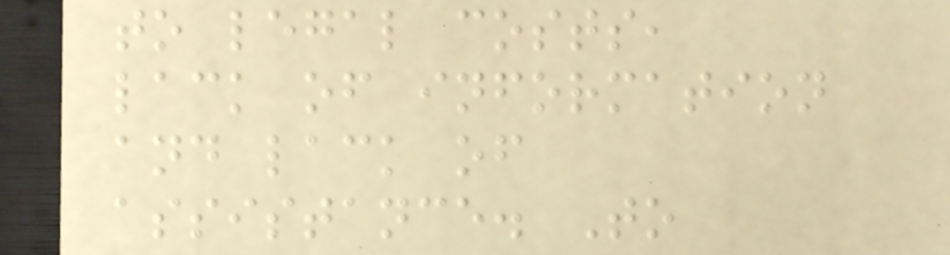to legal costs,
lack of information
and lack of
assistance. To
